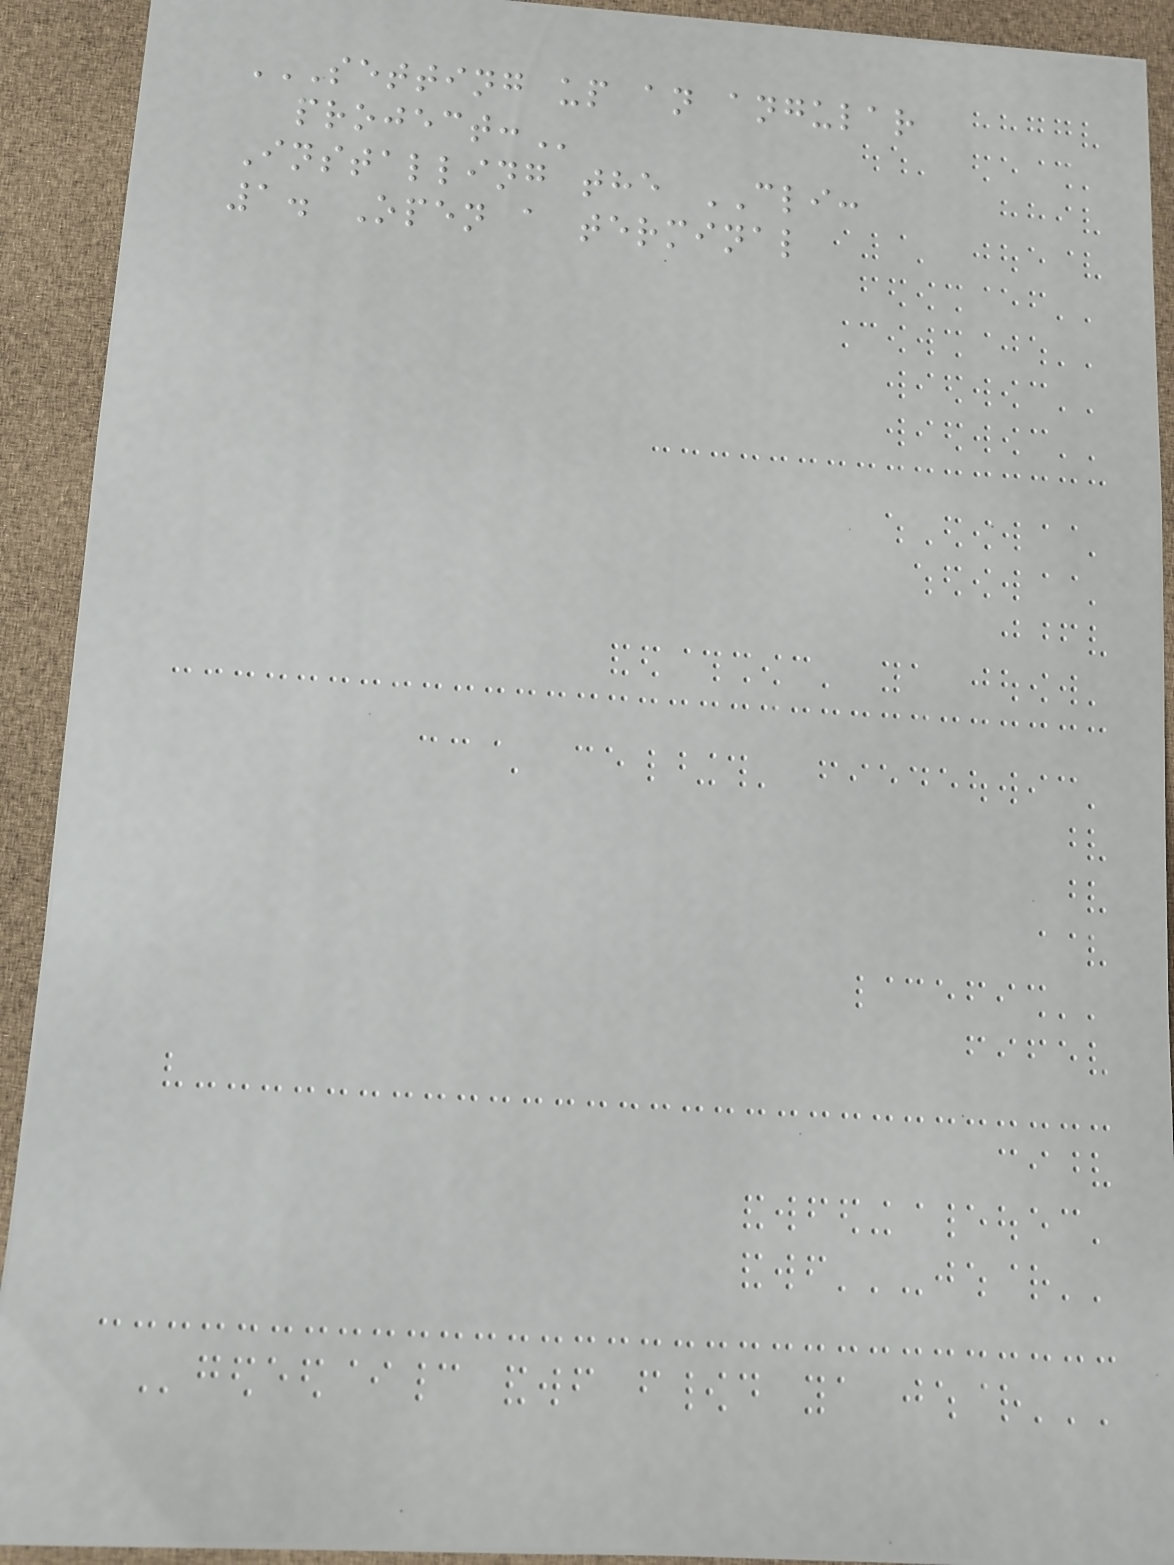SETTING UP AN ANGULAR
PROJECT:
Installing the CLI:
1. Open a terminal
